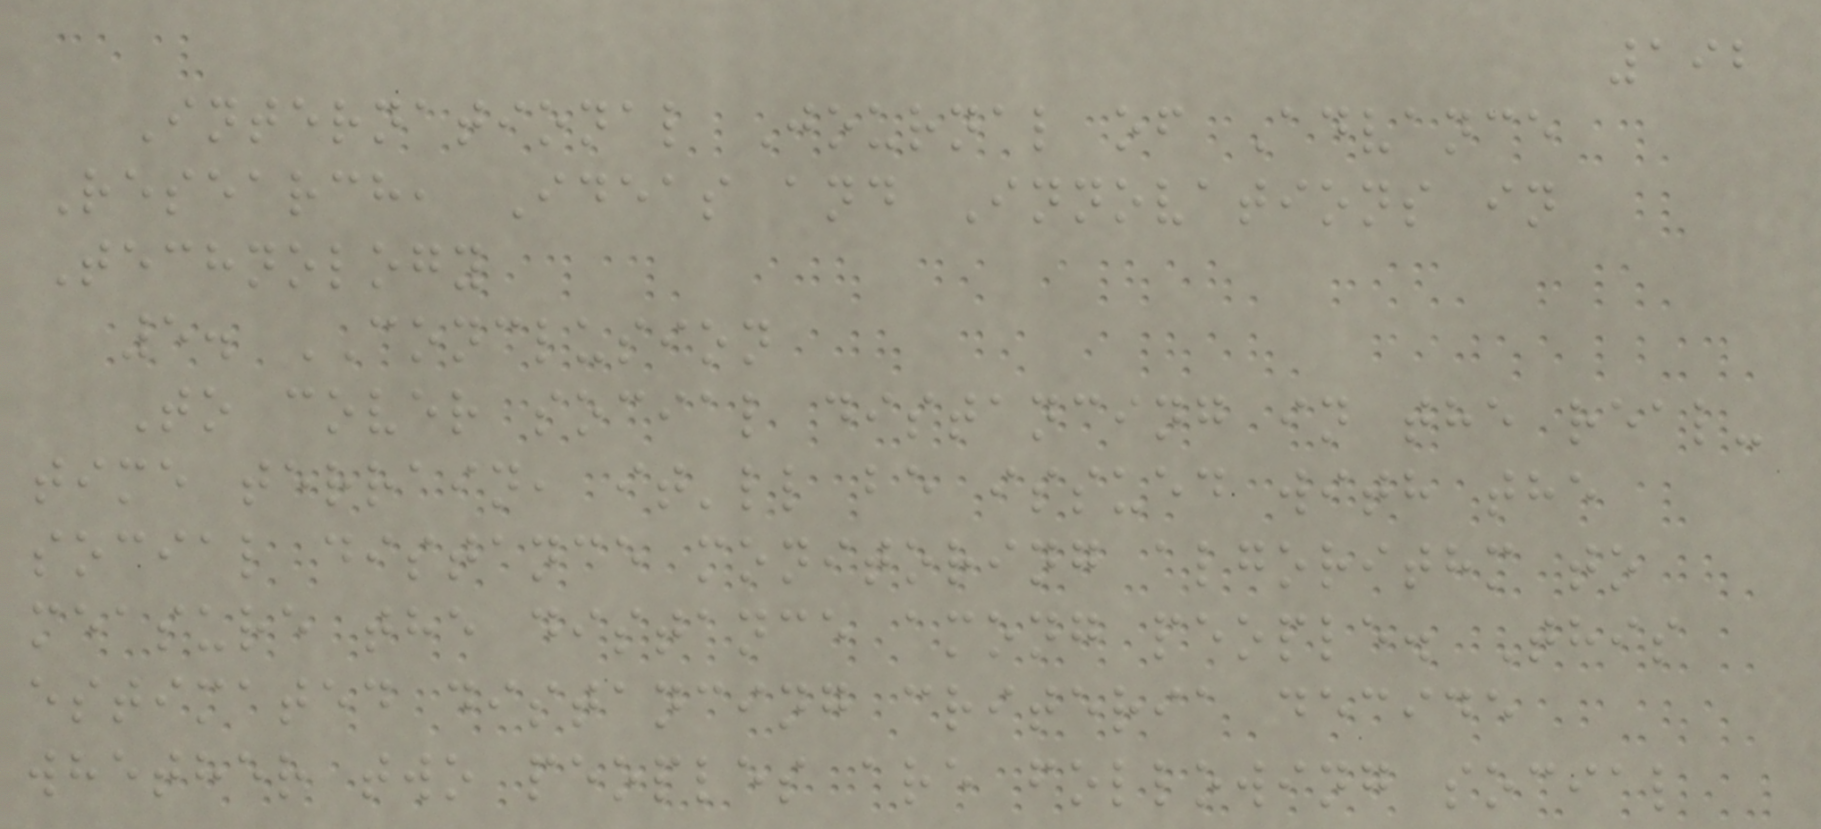192
International Journal of Advance
Research, Ideas and Innovations in
Technology
5. CONCLUSION
To cover social distancing in the real-
time terrain, it'll be issued with the
social distance monitoring algorithm to
measure the distance among people. This
estimated distancing criteria decide
whether two peoples are following social
